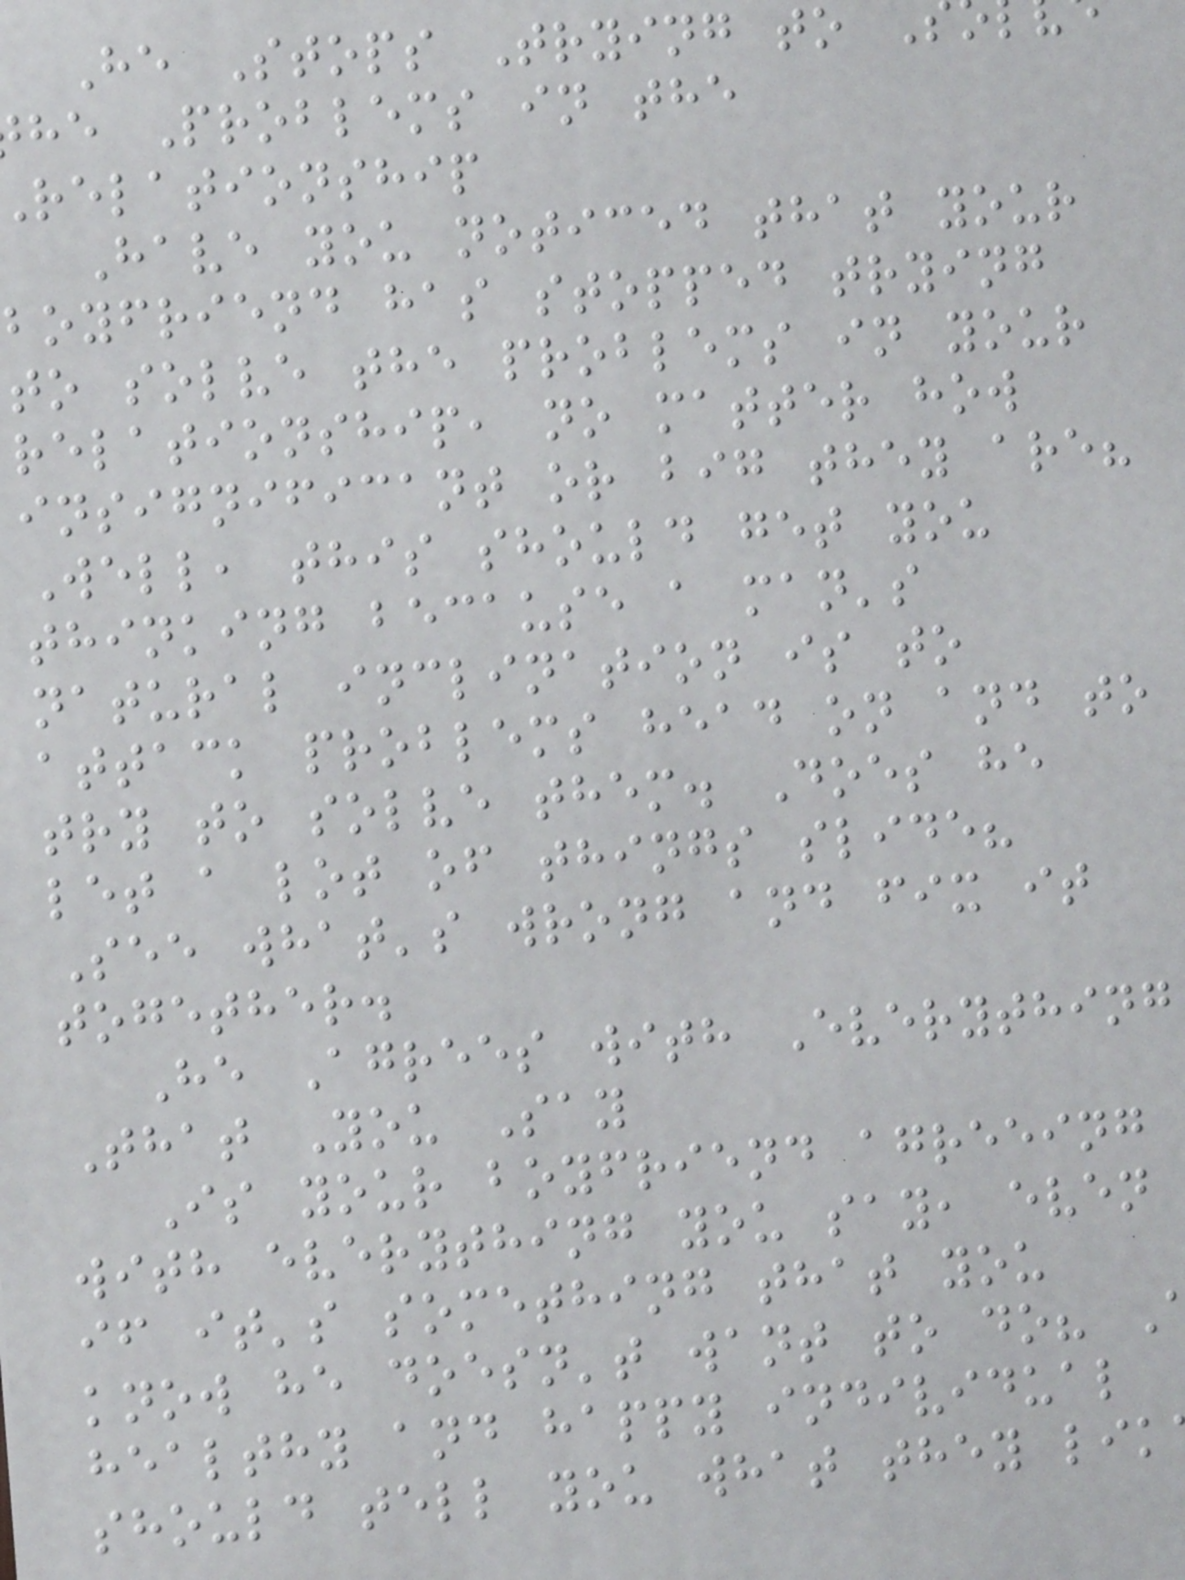He Stops Trying to
he Problems in the
relationship
Have you noticed that your
boyfriend has stopped trying
to solve the problems in your
relationship, no matter how
insignificant or big they are?
Well, this should get you
thinking because a man's
natural inclination is to
attack problems head on and to
try to solve them. Does he
let a lot of things slide?
See what's wrong and fix it
together.
He Agrees with Everything
That You Say
Is your boyfriend agreeing
with everything you say, even
if it's something that you
know he doesn't want to do?
healthy and happy individual
should tell you what they lik
